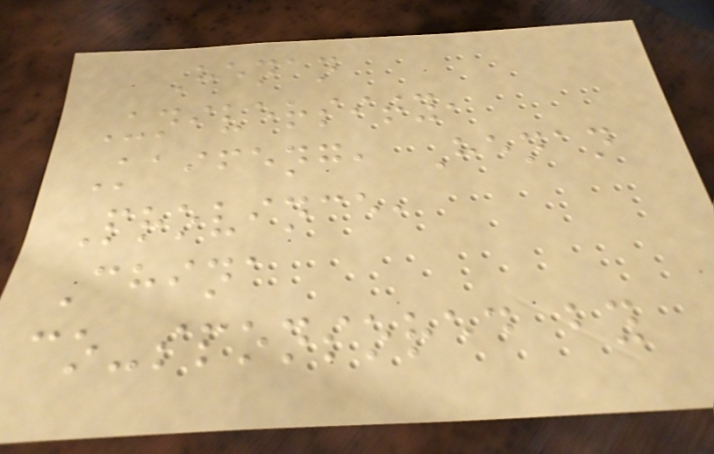Henan
University,
Kaifeng, Henan
Province,
China
co-sponsored by
